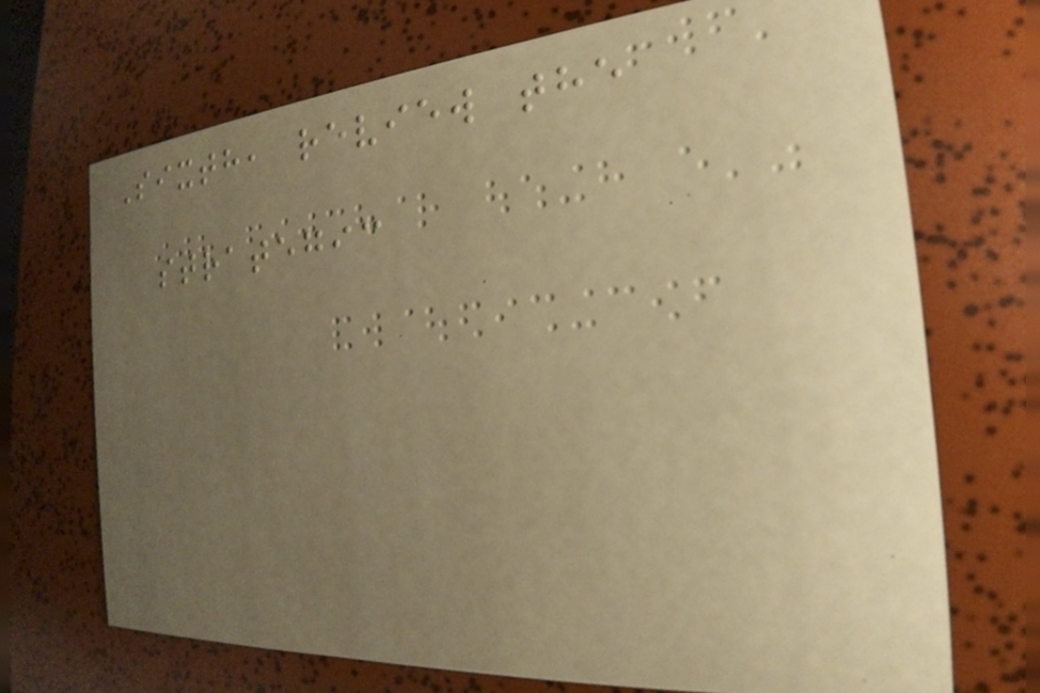Sixth, review the
strategic
